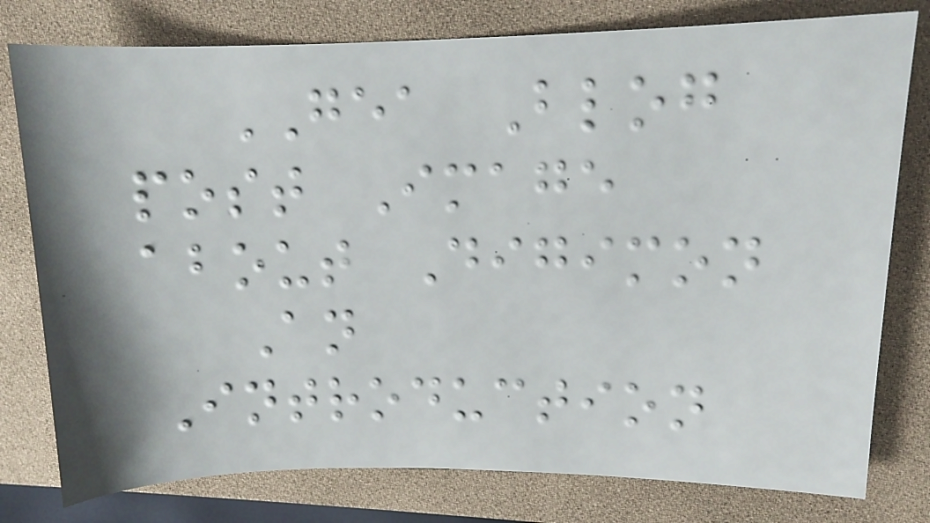GEA Blog
post Image
about Digimon
An
Introduction
